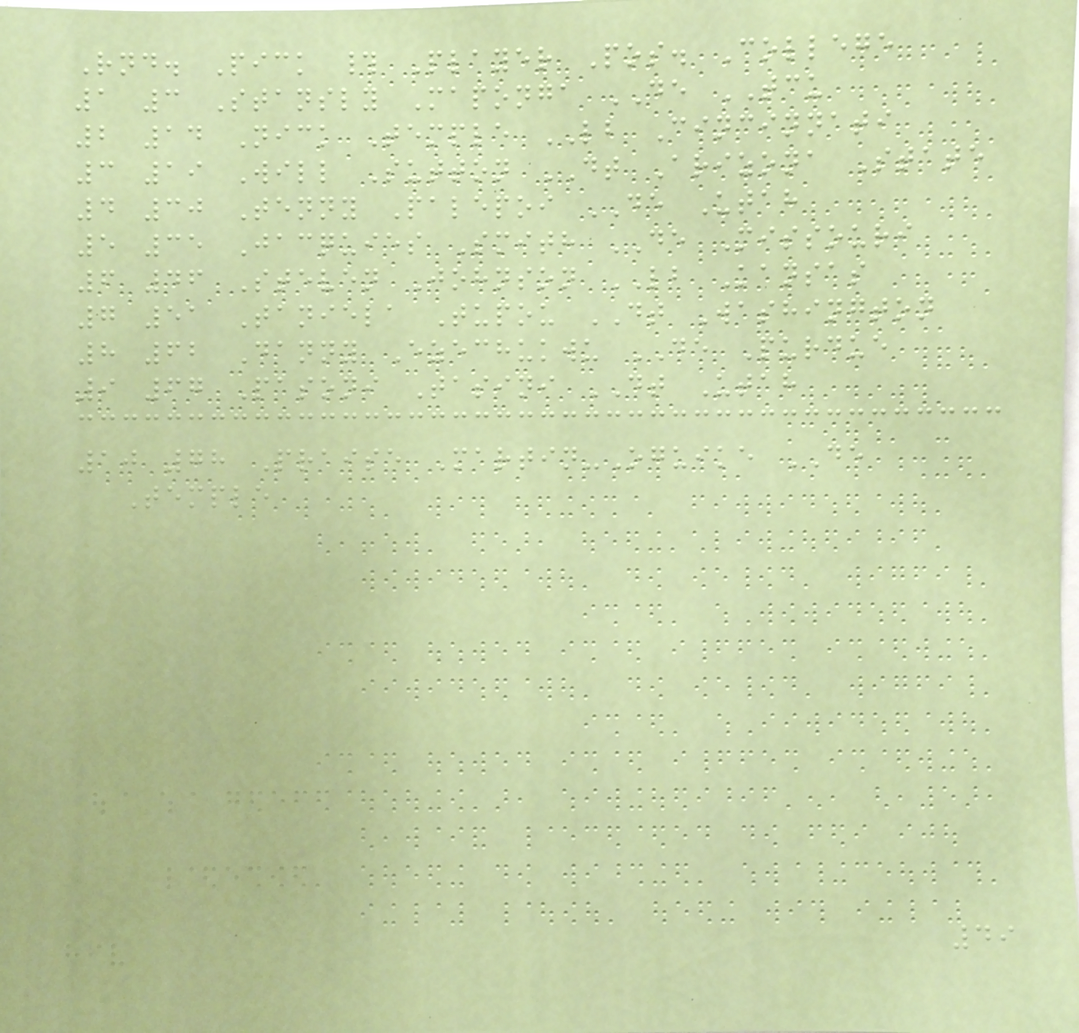Rnd. Pick # Player Pos. College
1 3 Stansly Maponga DE TCU
2 14 Nick Temple LB Cincinnati
3 19 Will Sutton DT Arizona State
4 30 Tenny Palepoi DE Utah
5 35 Jacquies Smith DE Missouri
6 46 Steven Johnson LB Kansas
7 51 Taniela Tupou DT Washington
8 62 Danny Ezechukwu DE Purdue
9 67 Pasoni Tasini DT Utah
10 78 Praise Martin-Oguike DE
Temple
49
